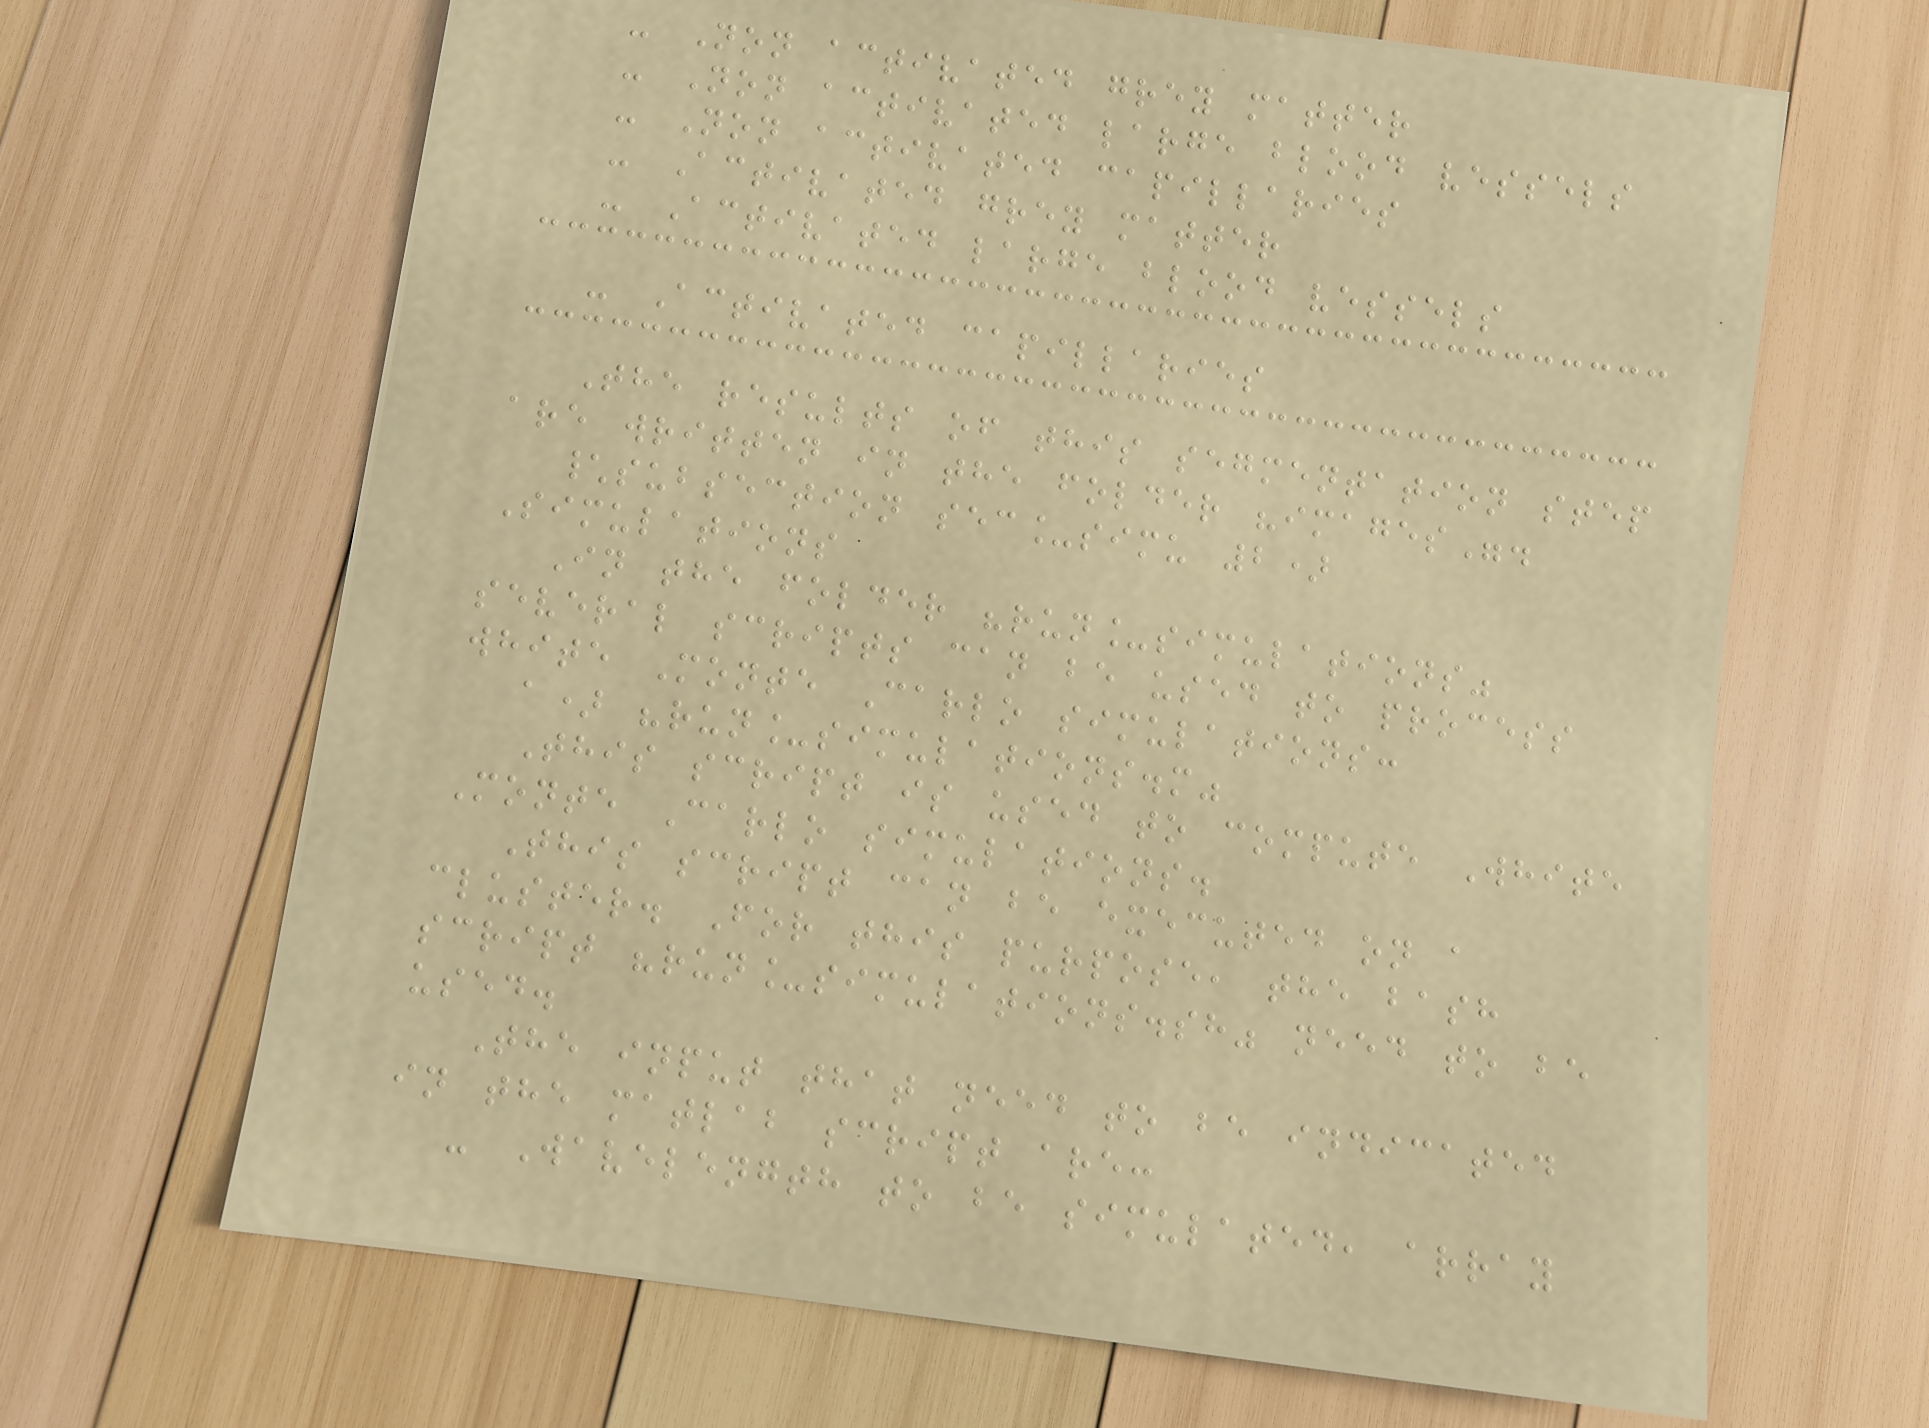- Non activated grey matter
- Non activated large blood vessels
- Non activated capillaries
- Activated grey matter
- Activated large blood vessels
- Activated capillaries
The results of this segmentation step
are written in the folder "images".
\subsection sec_simu 2)
Simulations
In the folder "run_simulations"
several scripts can be used to process
white Monte Carlo simulations:
a) "run_simulations.m"
This script is used to compute White
Monte Carlo simulations.
This script can be executed on a
cluster. For this purpose, the bash
script "run_simulations.sh" need to be
used.
The input that need to be indicated
in the matlab script are:
- Wavelength to be simulated, array
